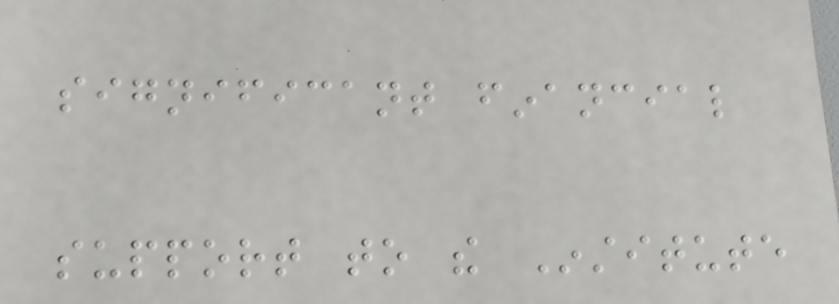significant financial
support to the Institute
